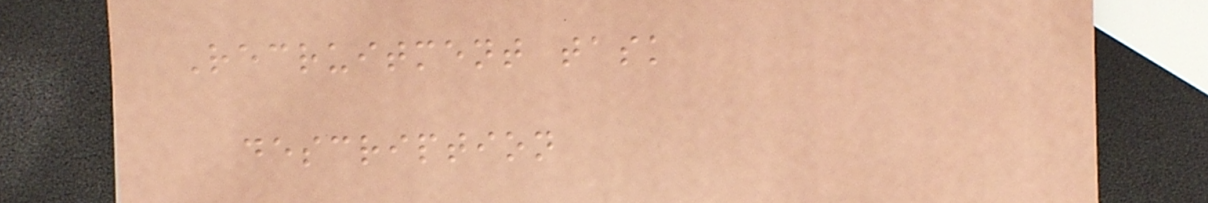Recruitment task
description
